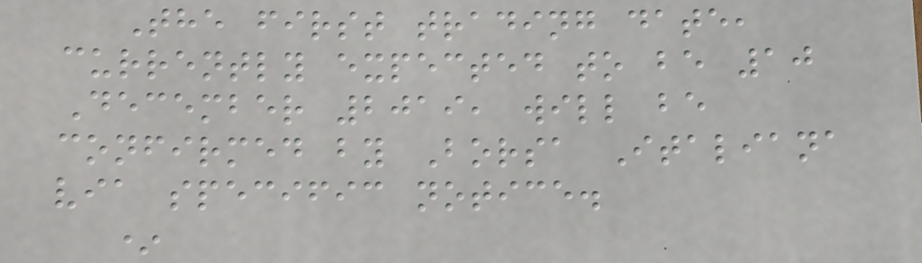The first trading date,
currently expected to be 10
December 2019, will be
confirmed by Borsa Italiana
via specific notice.
*
